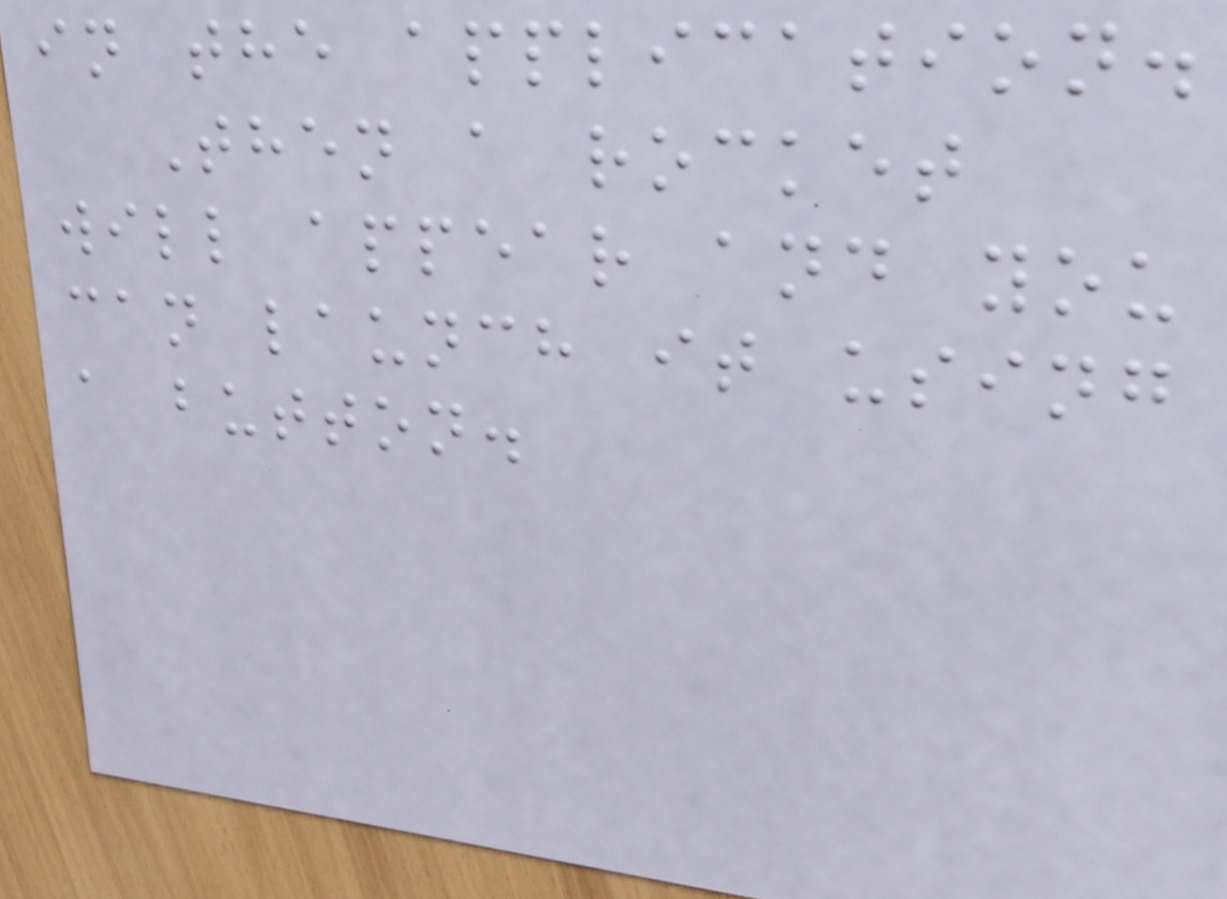in the application.
Then a rocket
will appear and you
can launch it using
a button.
